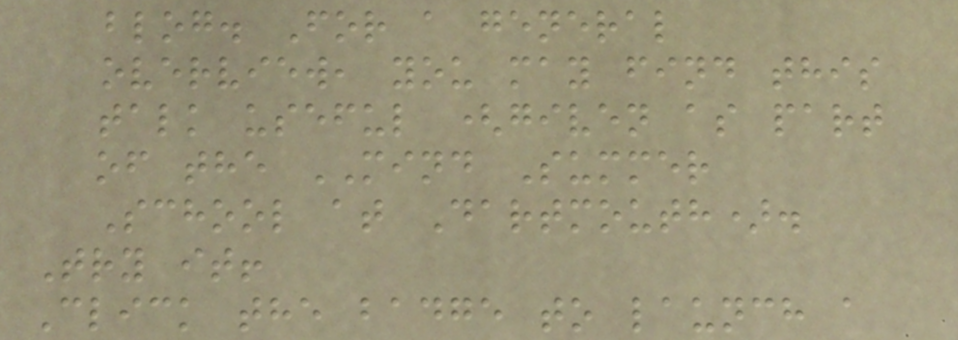blog. For a general
overview, you may find this
talk useful (given as part
of the MIND Summer
School at Dartmouth).
Try it!
Click the badge to launch a
